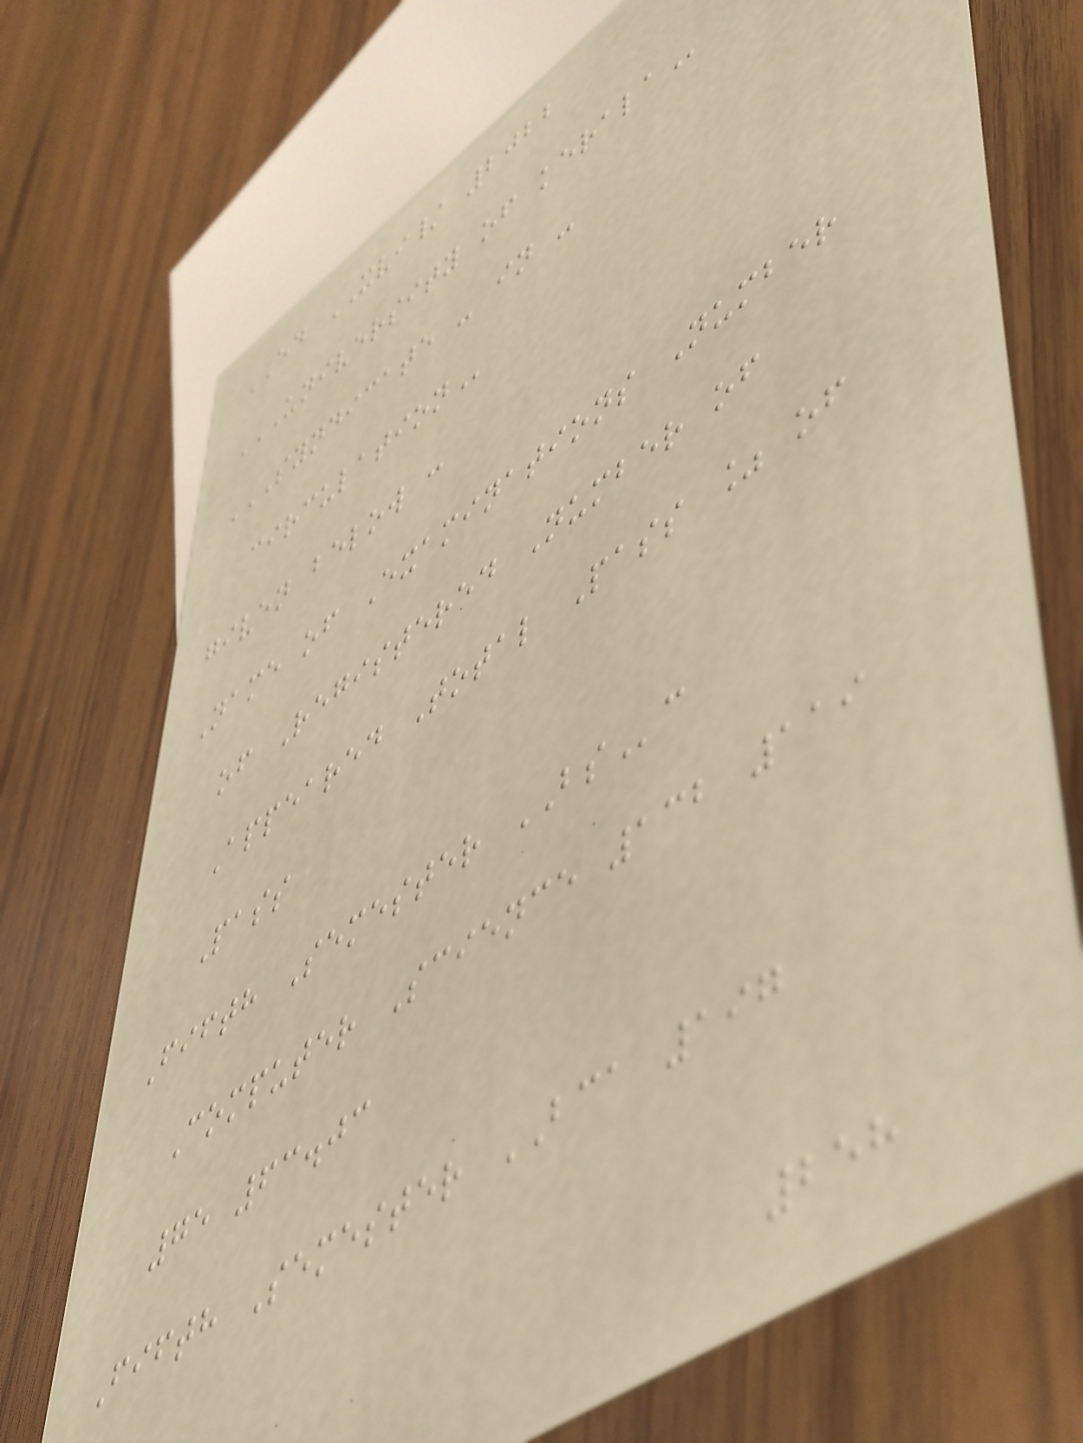ED XVI/ 2022
UNIVERSITY OF KERALA
SYNDICATE - IN -
CIRCULATION
given below :
Name of Examinations Number
of Registered Number of
Appeared Total Pass % of
Pass
Fifth Semester BSc
Computer Science 132 119
75 63.03
Fifth Semester BCA 197
258
